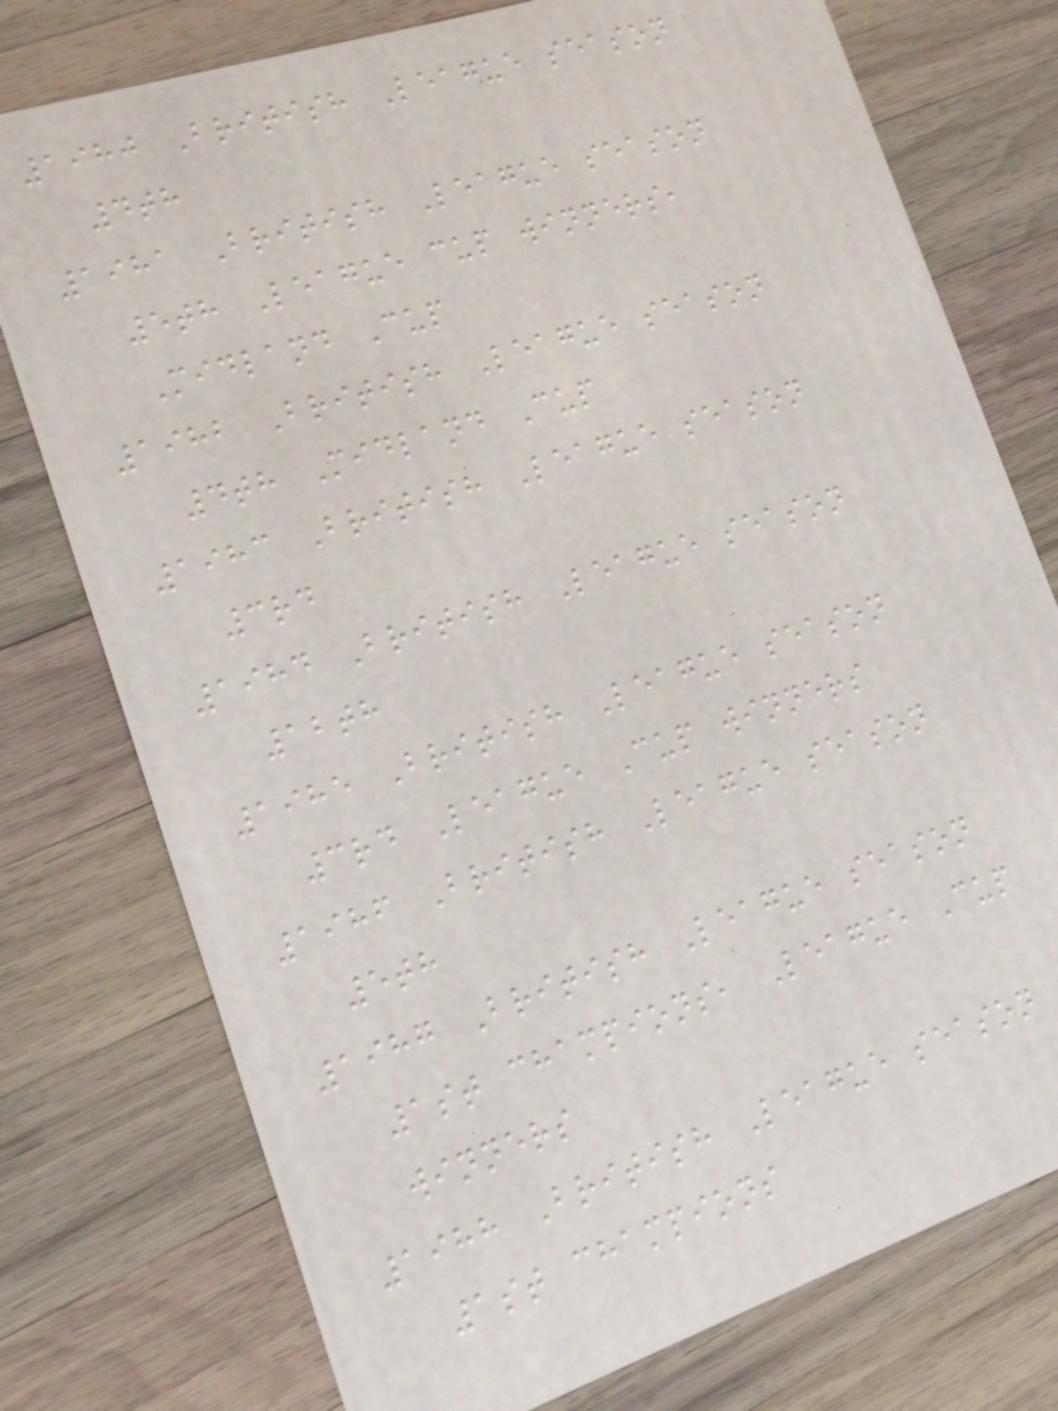1980 British League season
4th
1981 British League season
5th League cup winners,
Midland Cup
1982 British League season
4th Midland Cup
1983 British League season
3rd
1984 British League season
12th
1985 British League season
3rd League Cup winners
1986 British League season
5th
1987 British League season
1st champions, League Cup
winners
1988 British League season
1st champions
